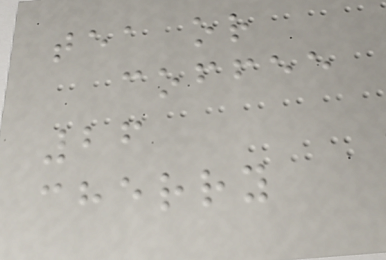tea or
coffee
26
cherry
